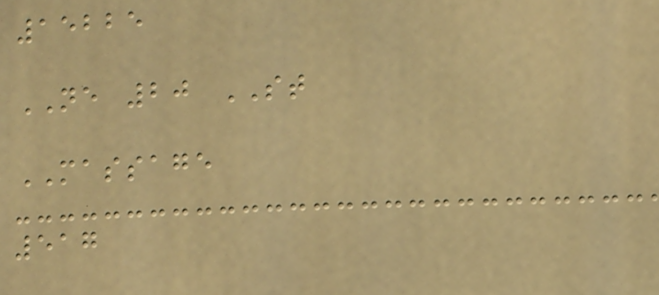15225
NE 20 ST
MASSAGE
517
